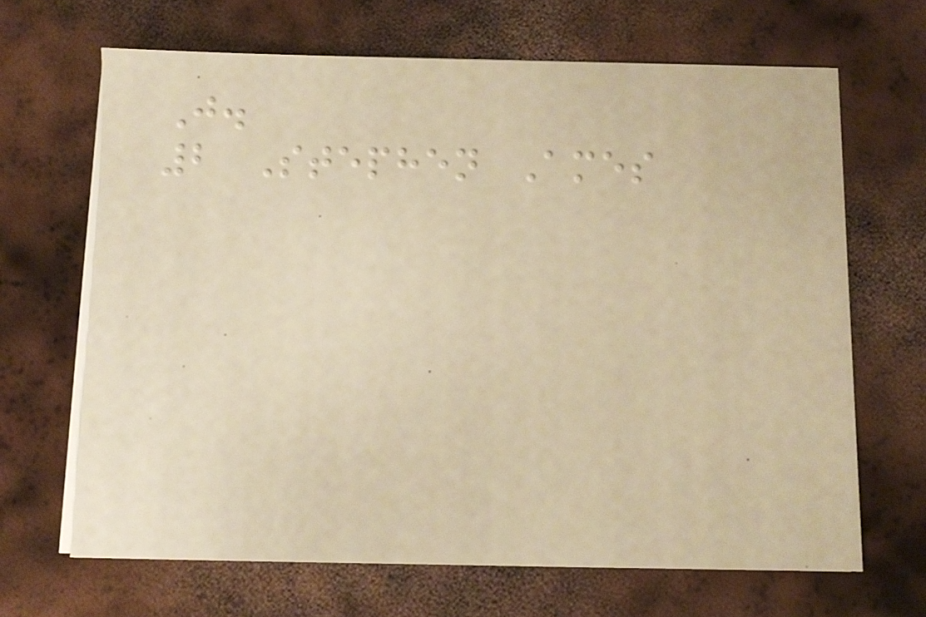J.
2 Stephen Ames
